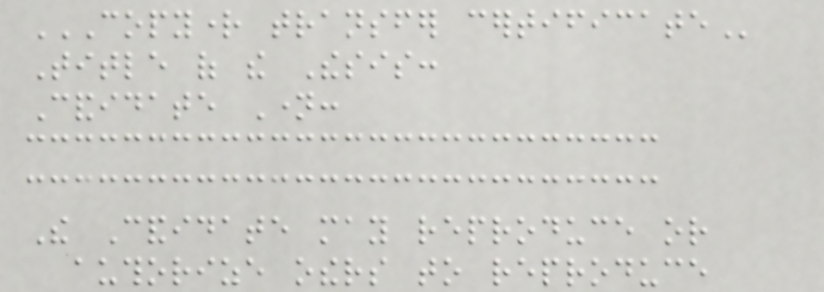COPYRIGHT TRANSFER CERTIFICATE
Title of the Thesis:
Candidate Name:
The Candidate may reproduce or
authorize others to reproduce
